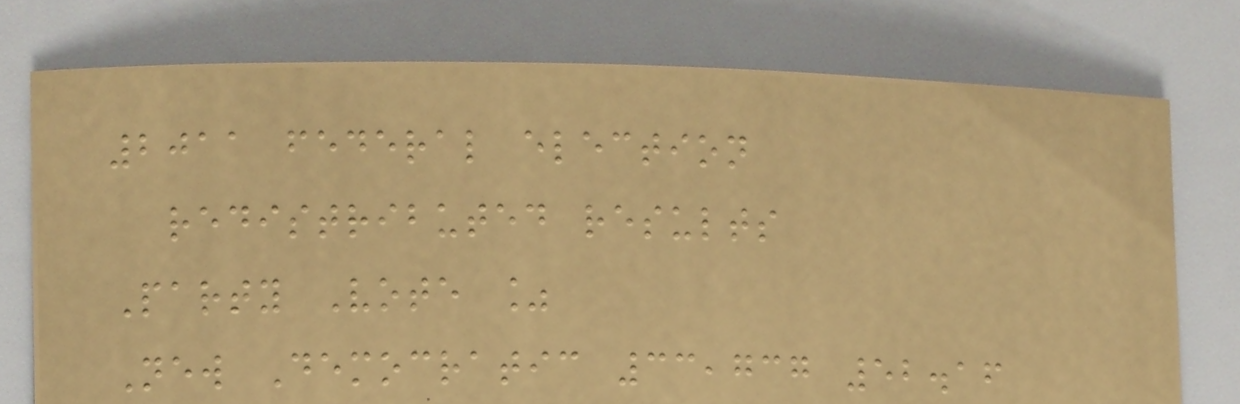2011 federal election
redistributed results
Party Vote %
New Democratic 33,737 52.16
